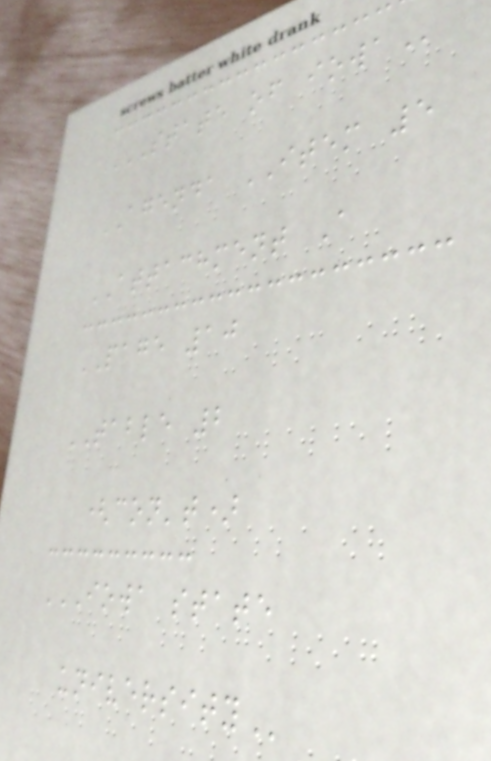STATE OF IOWA
AGENDA ITEM 5
ATTACHMENT A
PAGE 10
TABLE 2
(con't)
IOWA STATE
UNIVERSITY
